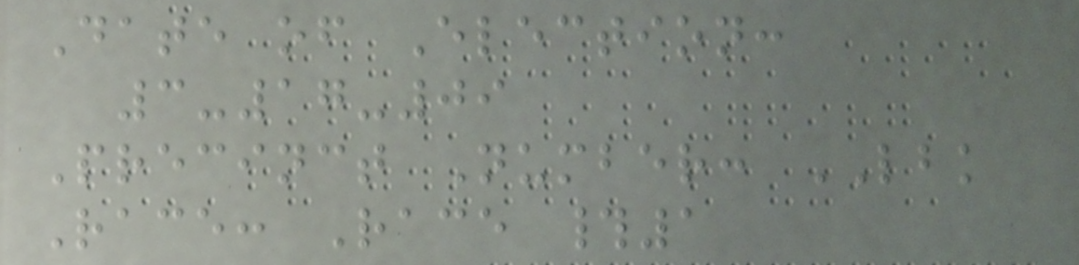Date of Election:
3-17-09
Precinct Number: LBK
Race: Race #1
